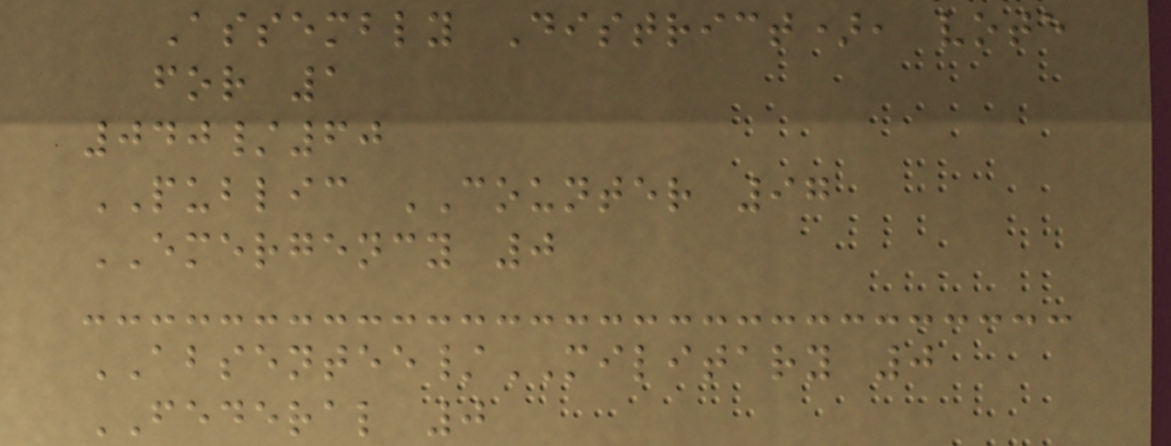Assembly District), vote
for 1
040/60
PUBLIC COUNTER 97
EMERGENCY 0
ABSENTEE/MILITARY 0
FEDERAL 0
